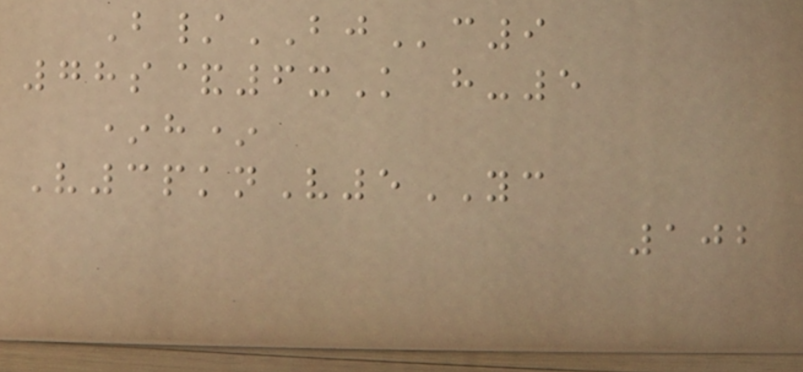B/BJc9
78s&6xK h-5
*h*
V3pknV5YC
102
